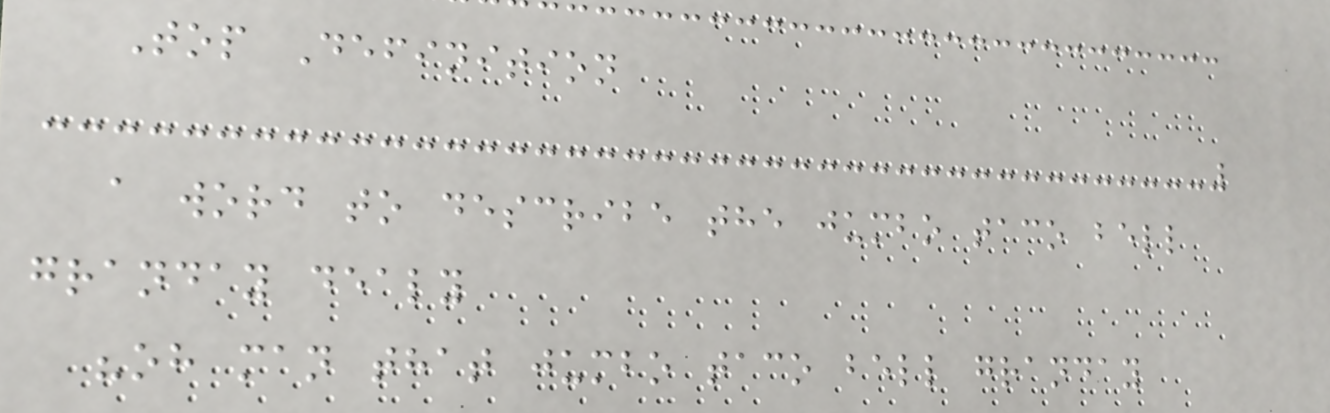Top Definition
a word to describe the jumbo taco bell
granday dealy
"oh man that jumbo taco bell granday
